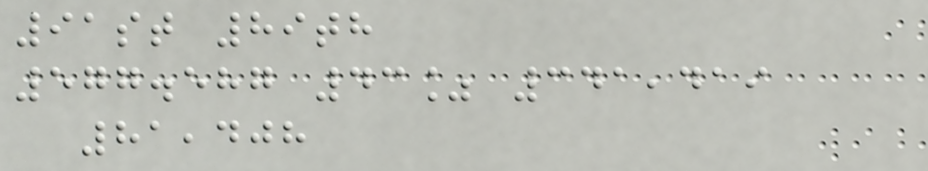91st 89th
577.587 43% 341,419
81,408
